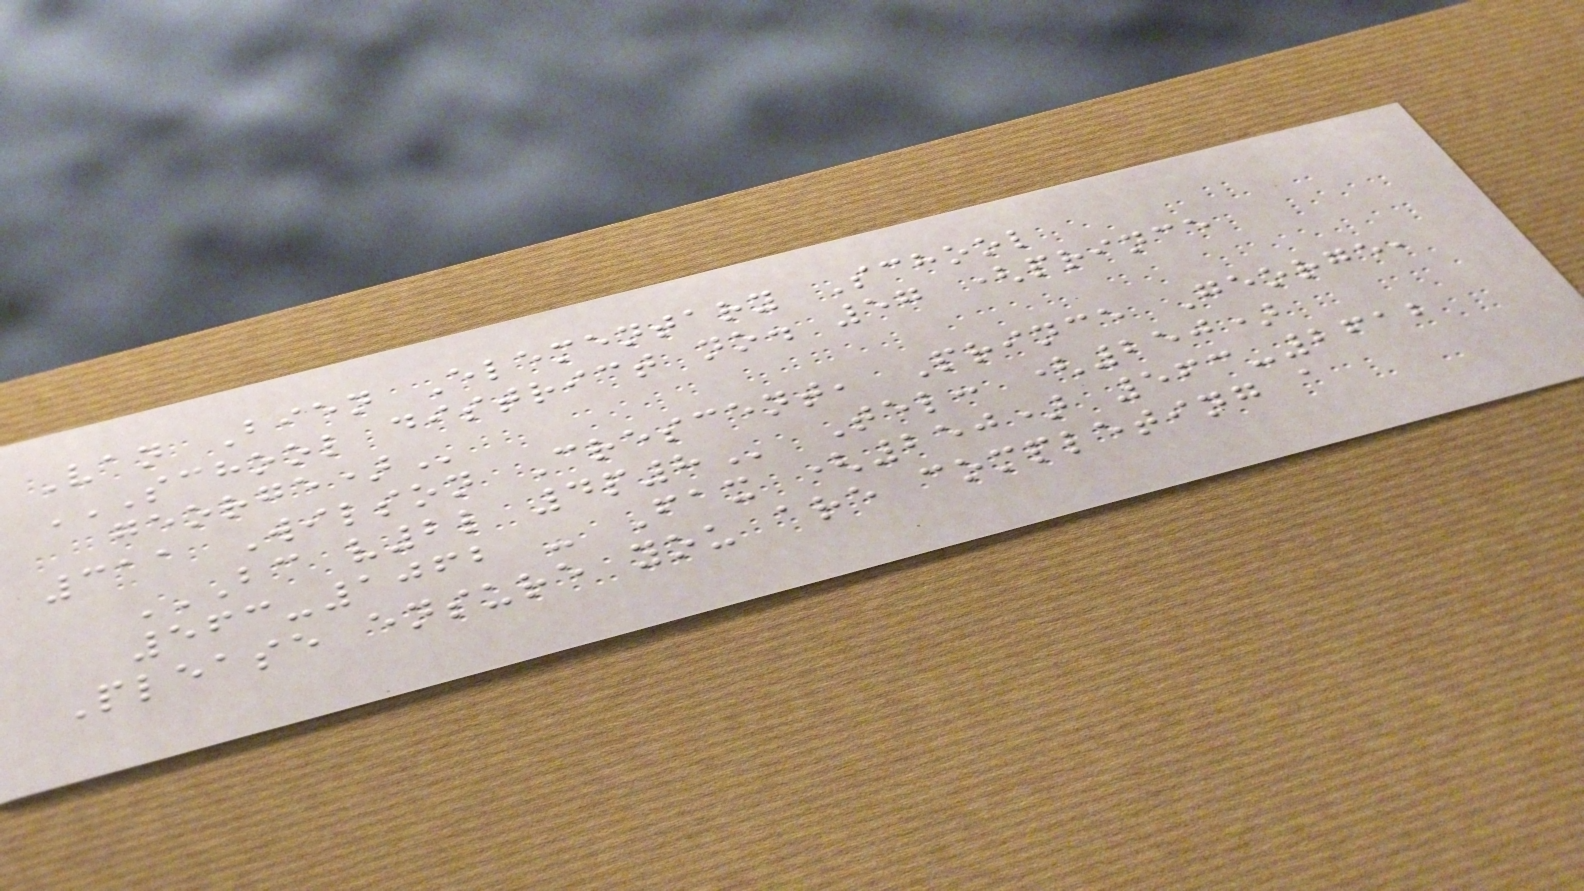Van Bien Elementary School
SCHOOL DISTRICT NO. 57 (PRINCE
GEORGE)
311 Wilson Crescent, Prince George,
BC V2L 4P8 Tel: (250)
563-1062 - Fax (250) 563-2612
Please ensure you are completing a
